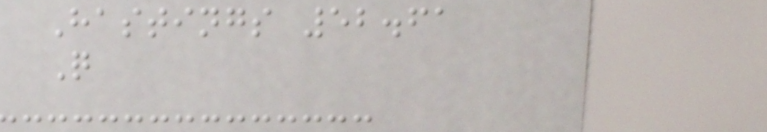Hastings 52.61
Q
